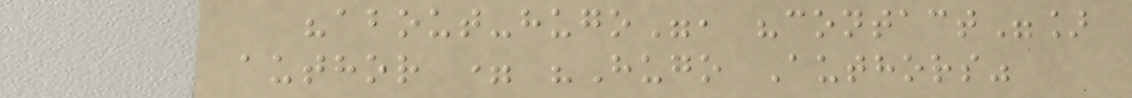"about-hugo", "contact"]
author = "Hugo Authors"
